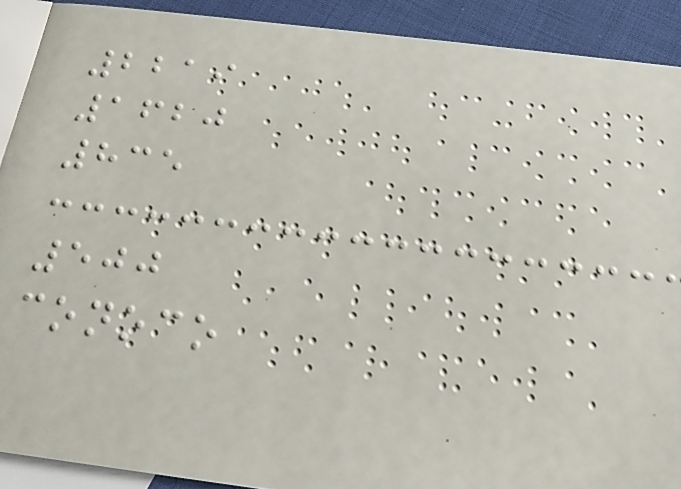2219
1620
835
500
conoco
